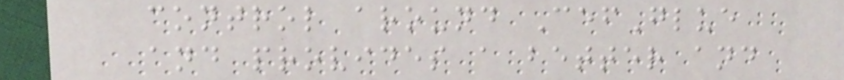control around CefGlue
and provides a better and
